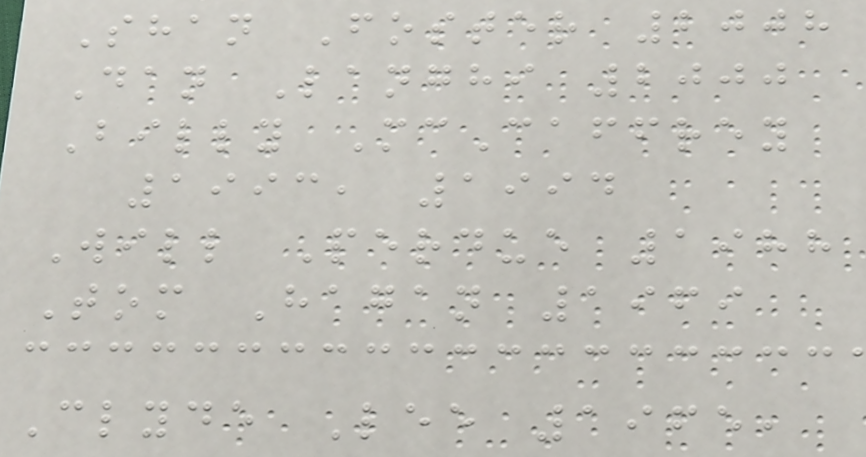Shan Foster 2008
Dan Langhi 2000
Billy McCaffrey
1993, 1994
Will Perdue 1988
Tom Hagan 1969
Clyde Lee 1965,
